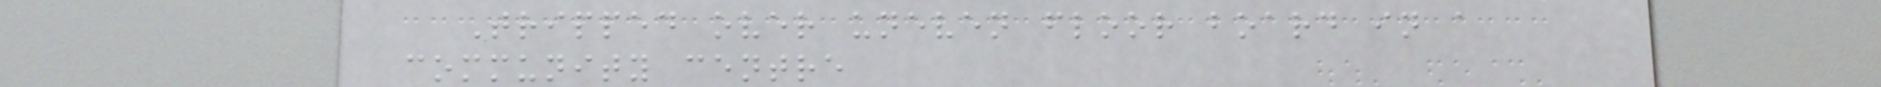Tripped over uneven floor board in a
community centre
